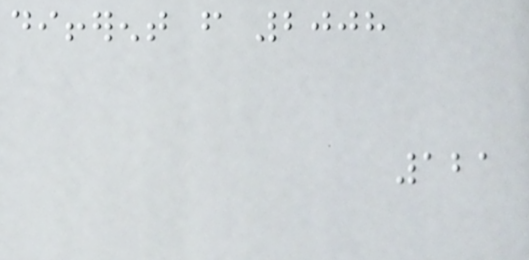different from 2008
121
